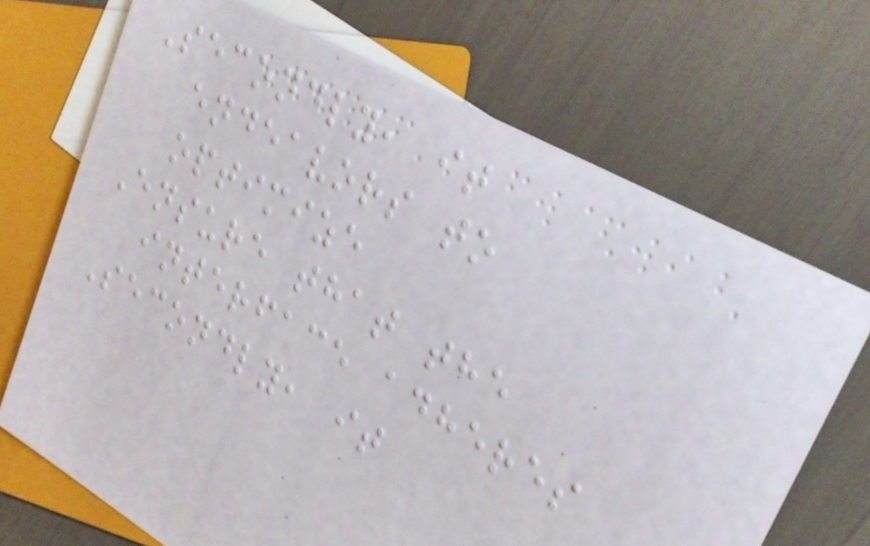Secondly, it
endeavors to
optimize
Ensure that the
interface adheres
Secondly, it
